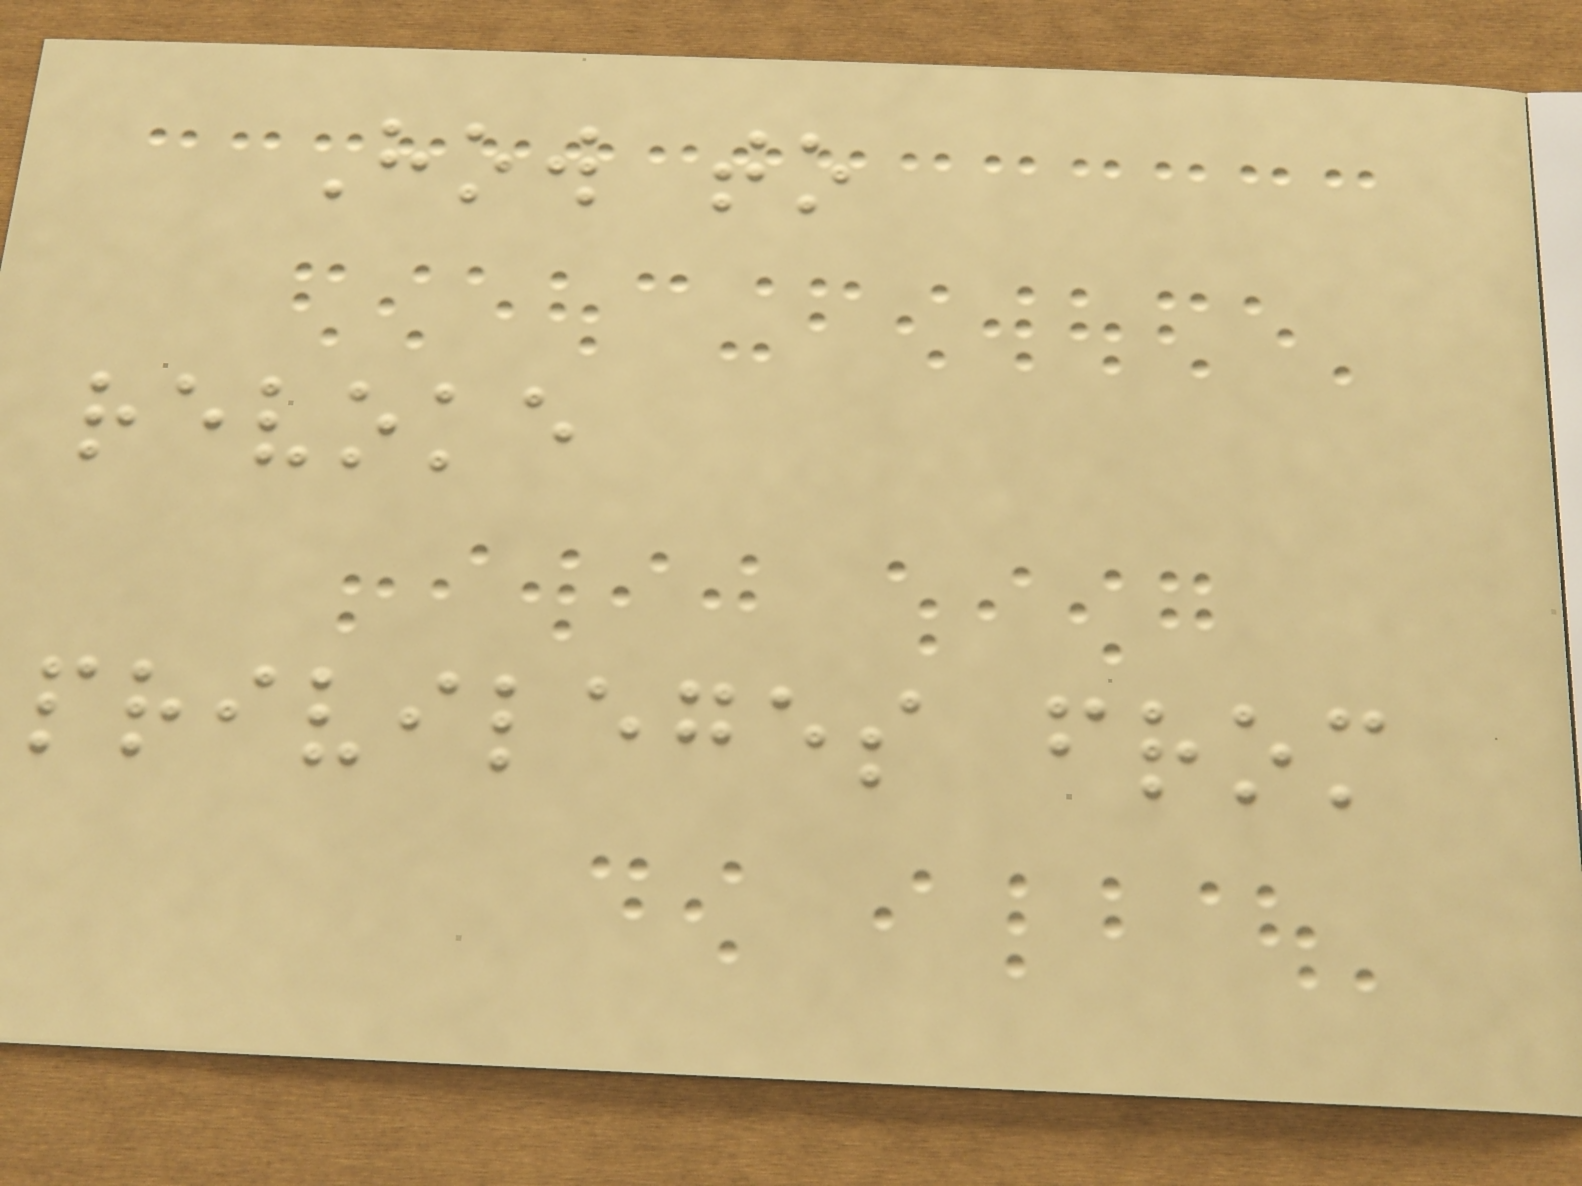How to
revoke
privileges from
